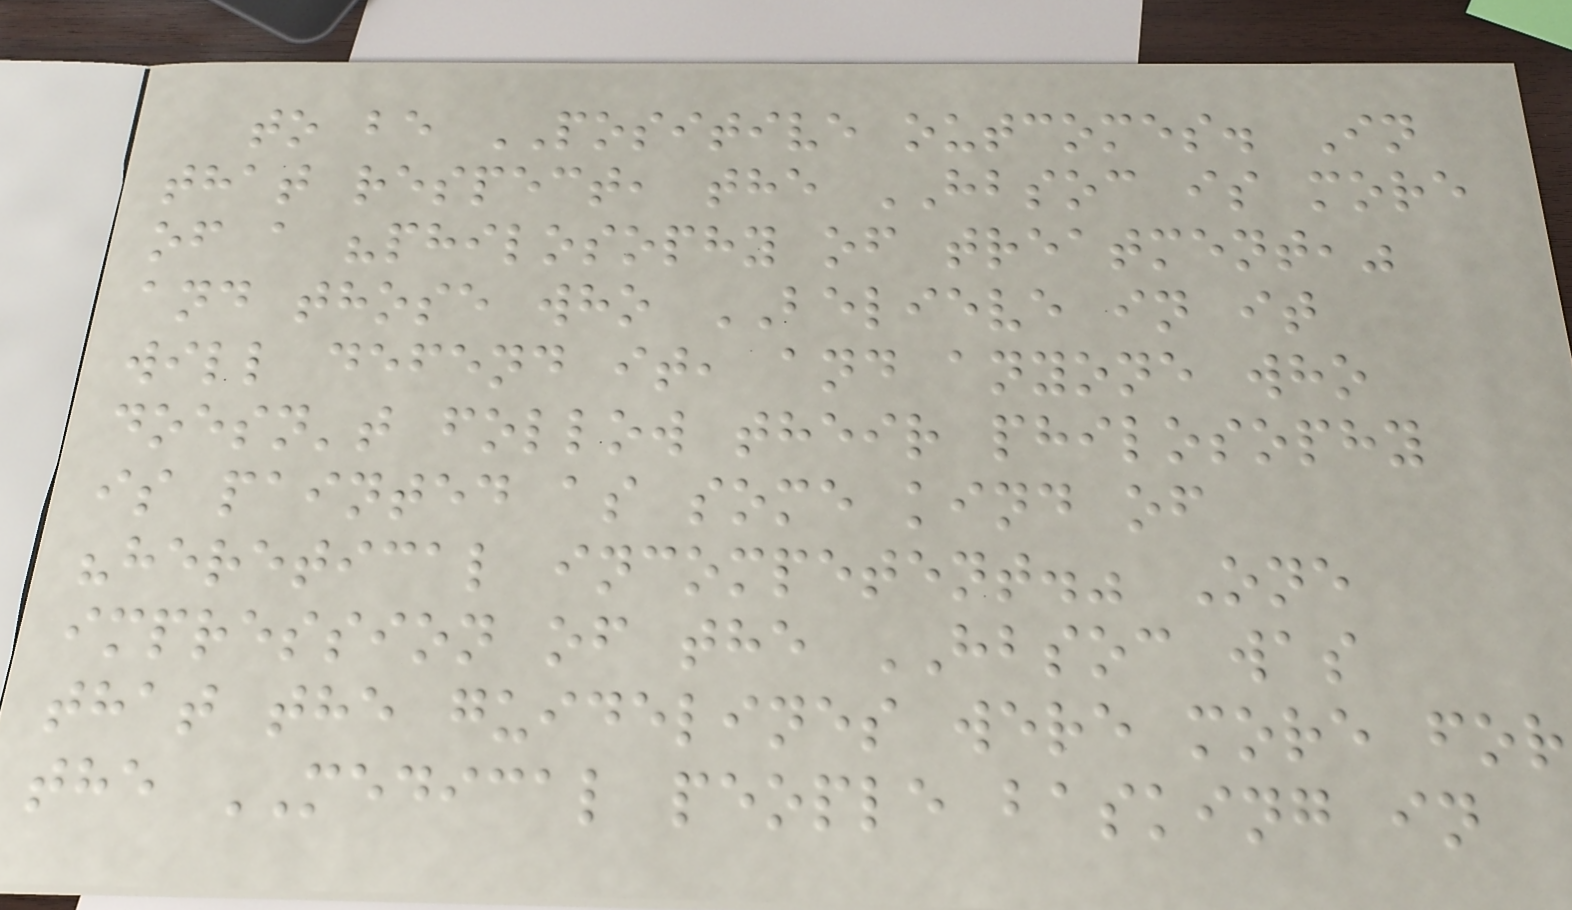to be POSITIVE outcomes. In
that respect, the HBSOC is more
of a "philosophy of treatment,"
and those who BELIEVE in it
will defend it, and anyone who
doesn't follow their philosophy
is painted as some kind of
"heretical incompetent." One
impression of the HBSOC was
that the guidelines were more for
the MEDICAL people basking in
